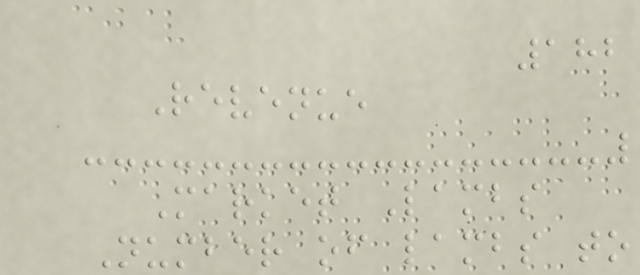182
Revenue
Market Lambs
Number of lambs to
